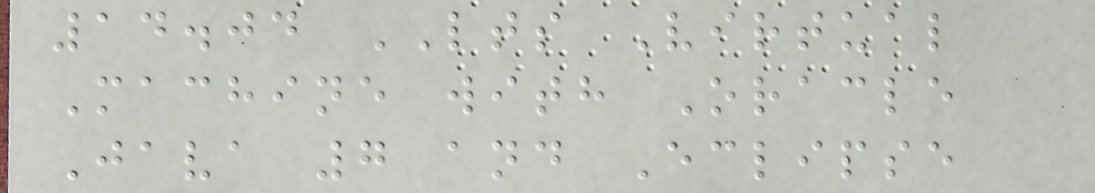14.04 LTS Virtual
Machine with Oracle
Java 7 and Eclipse
